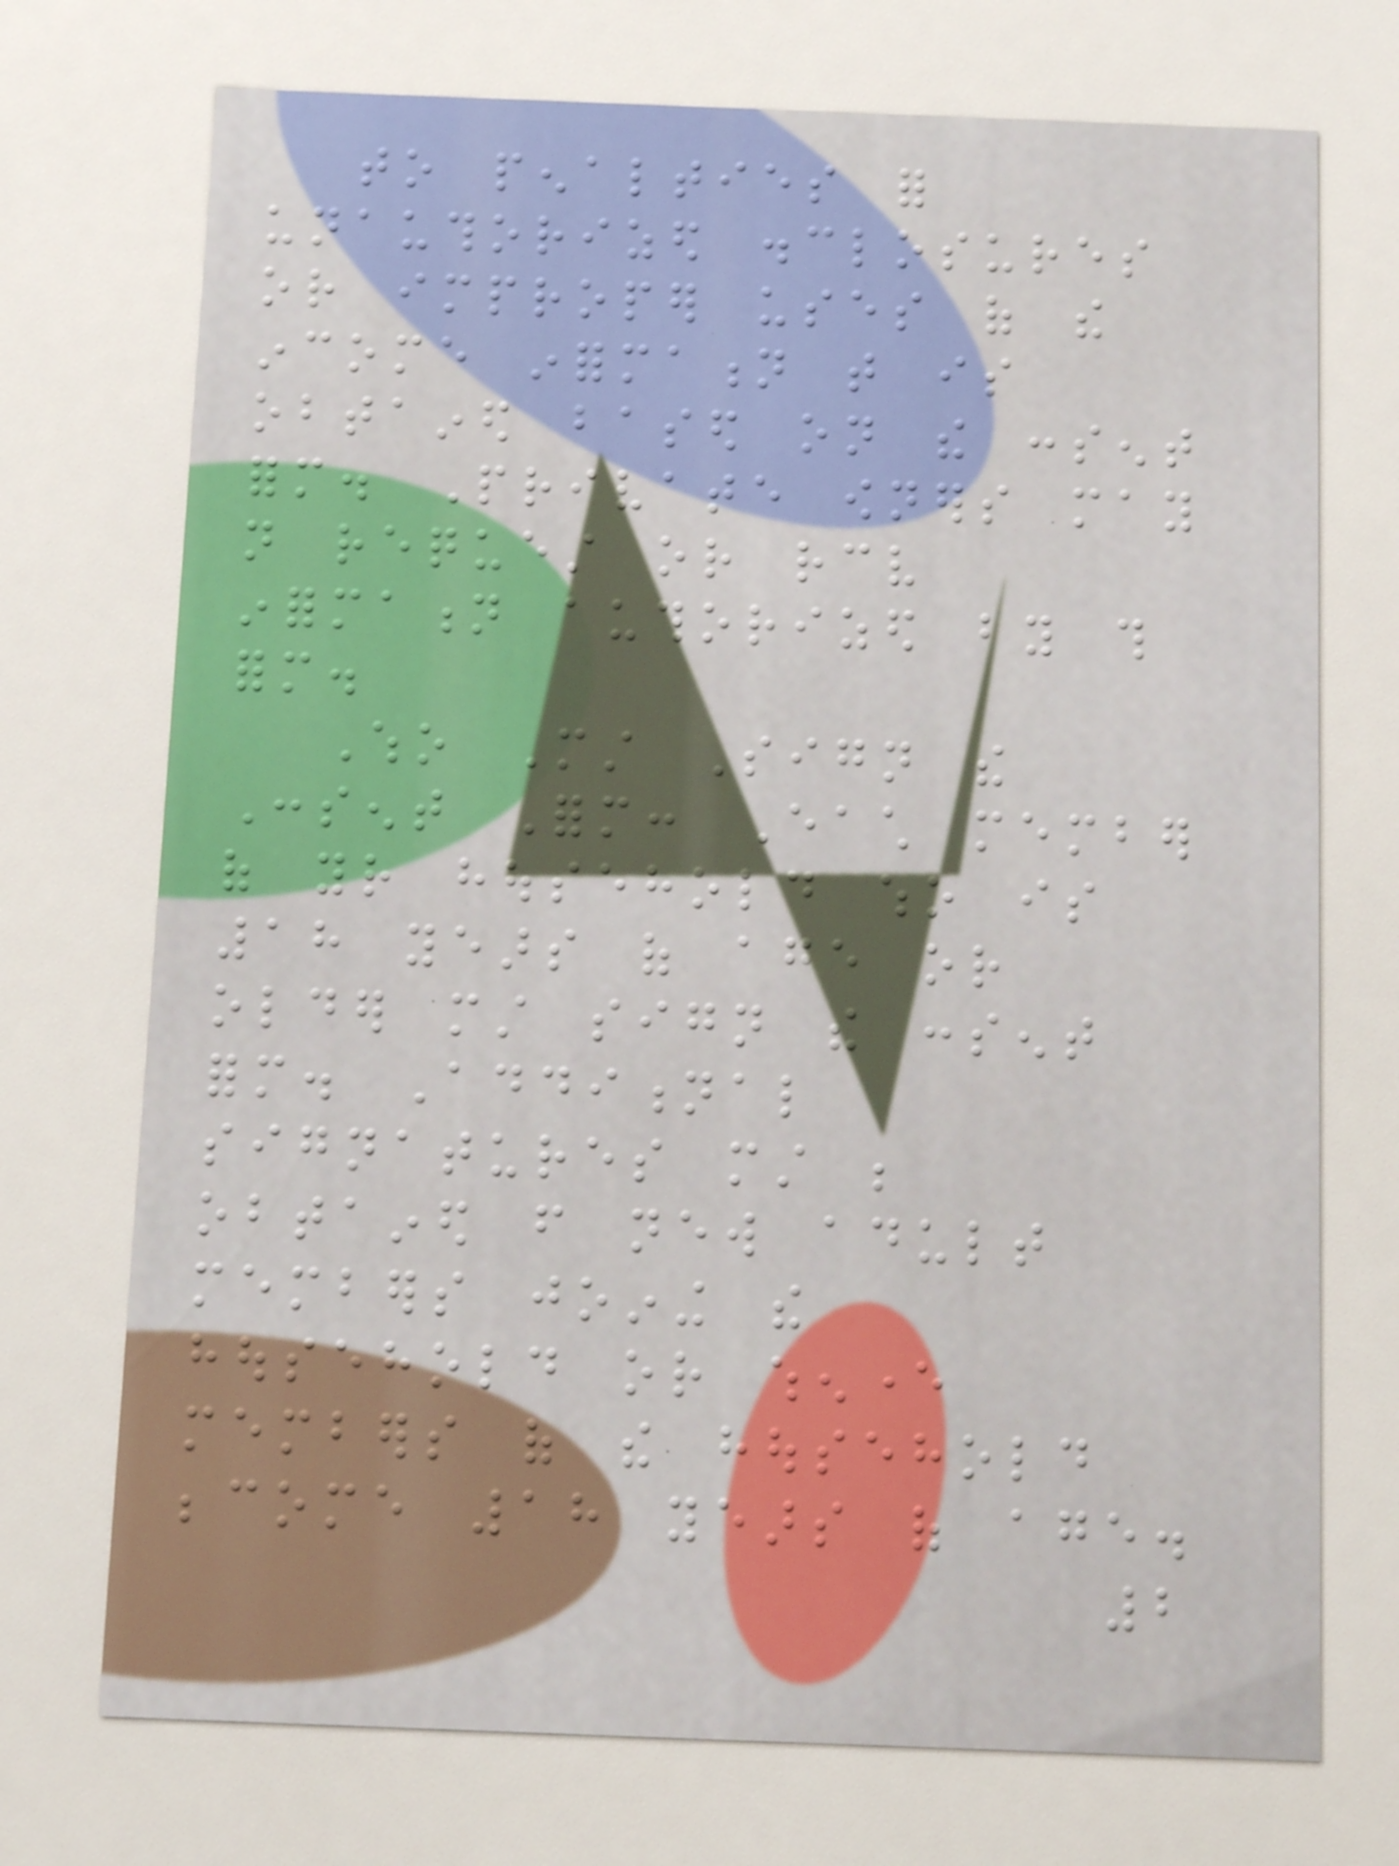to penalties for
unauthorized disclosures
or improper uses of the
income information that is
obtained based on the consent
form. Private owners may
not request or receive
information authorized by this
form.
Who Must Sign the
Consent Form: Each member
of your household who is
18 years of age or
older must sign the consent
form. Additional
signatures must be
obtained from new adult
members joining the
household or whenever
members of the household
become 18 years of age.
2
